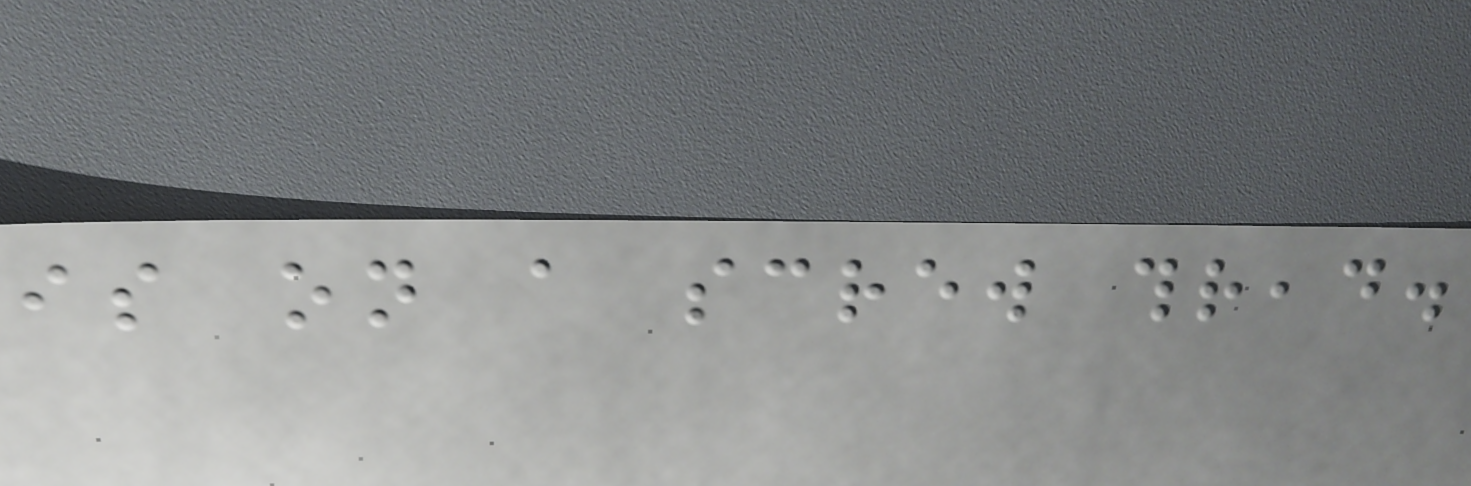is on a screw thread.
